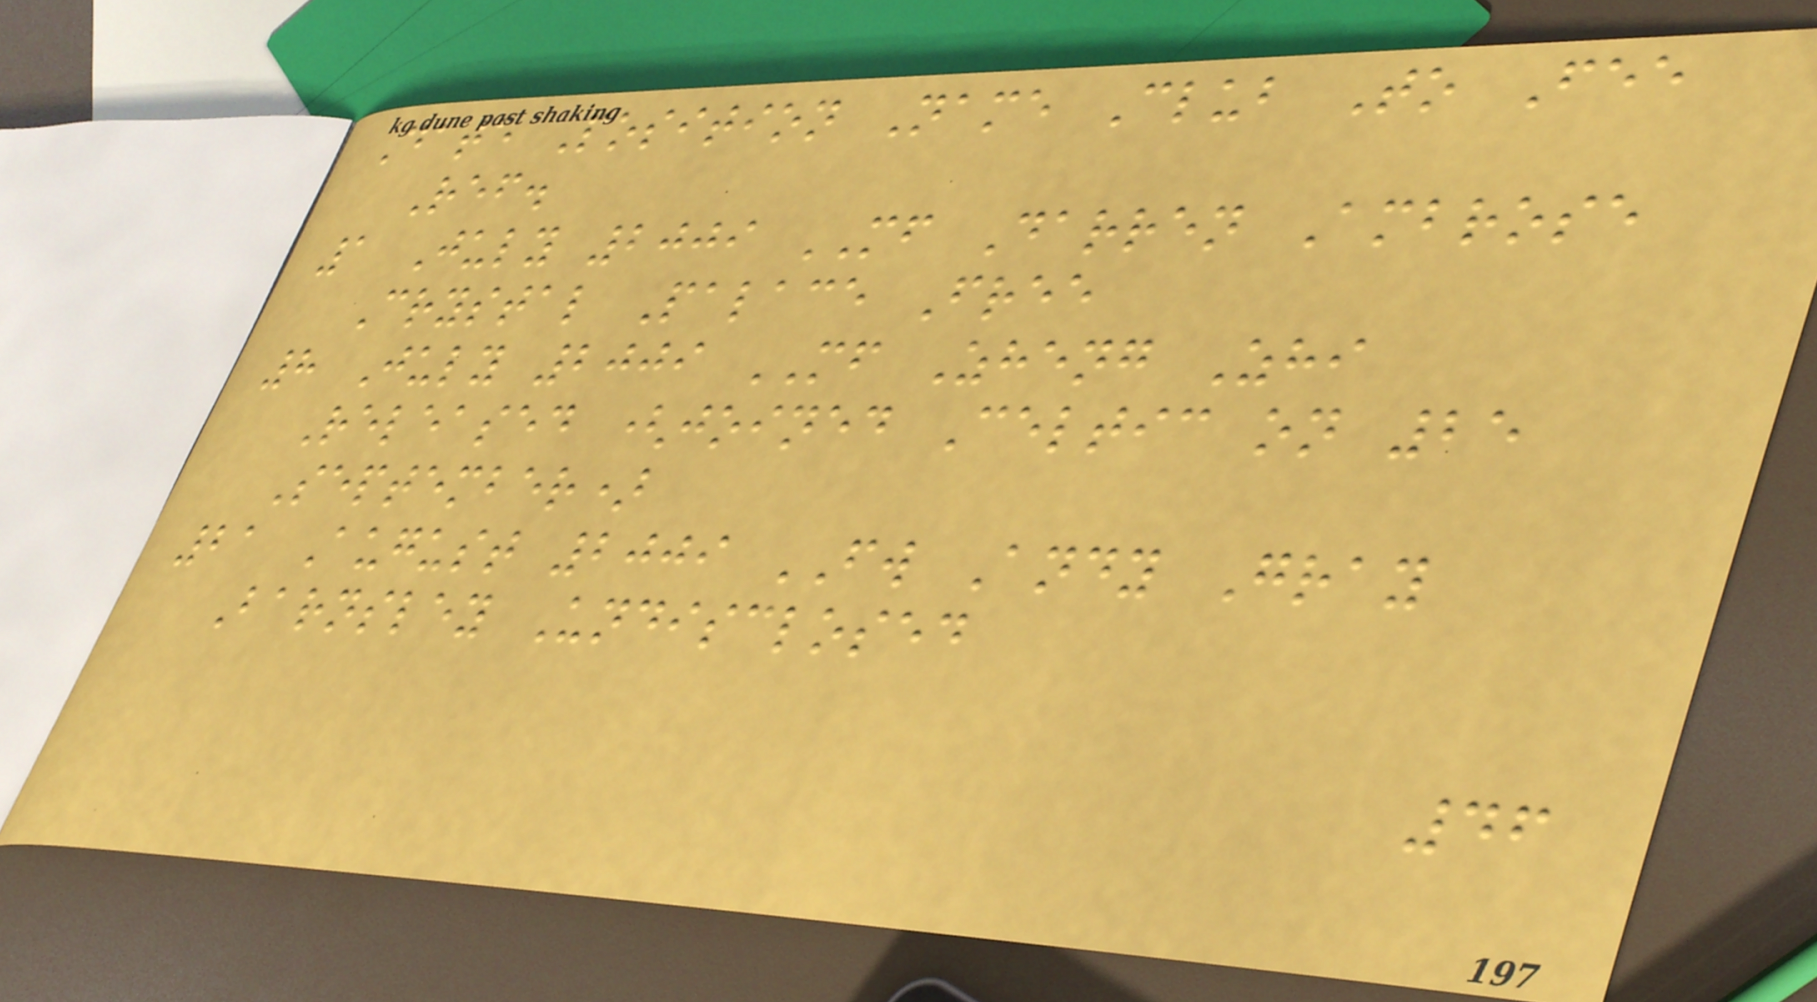Date Position Name Club To Fee
Ref.
1 July 2009 MF Darren Ambrose
Crystal Palace Free
8 July 2009 MF Zheng Zhi
Released (joined Celtic on 25
September)
21 August 2009 FW Andy Gray
Barnsley Undisclosed
46
